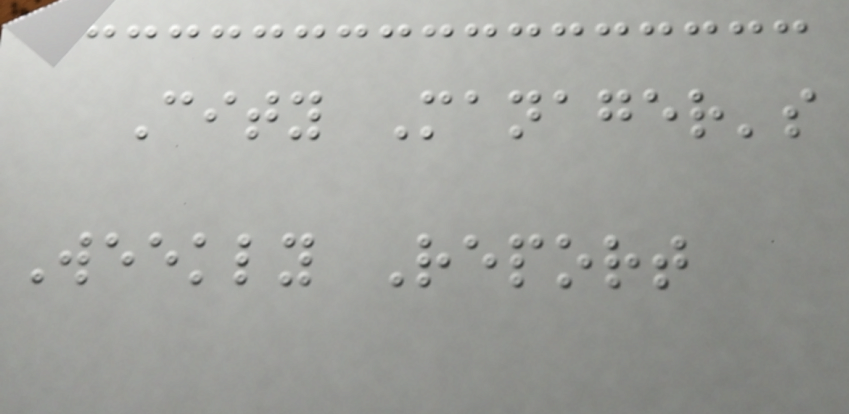City Manager's
Weekly Report
